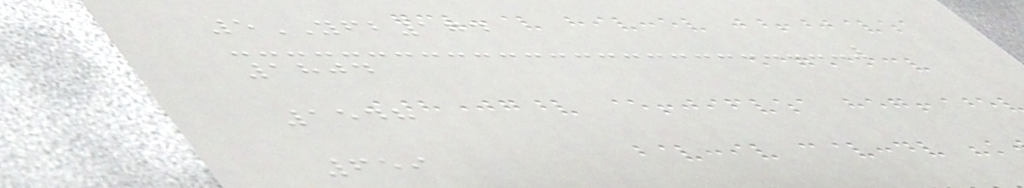5YFB174
1804
1548
659
